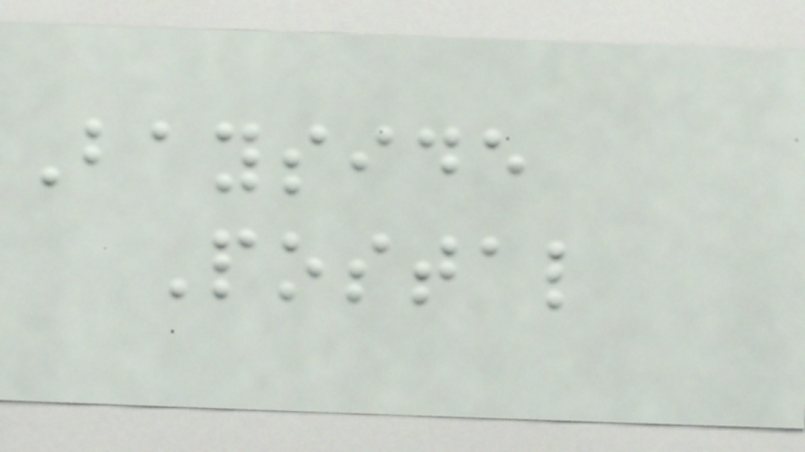Bayside
Postal
